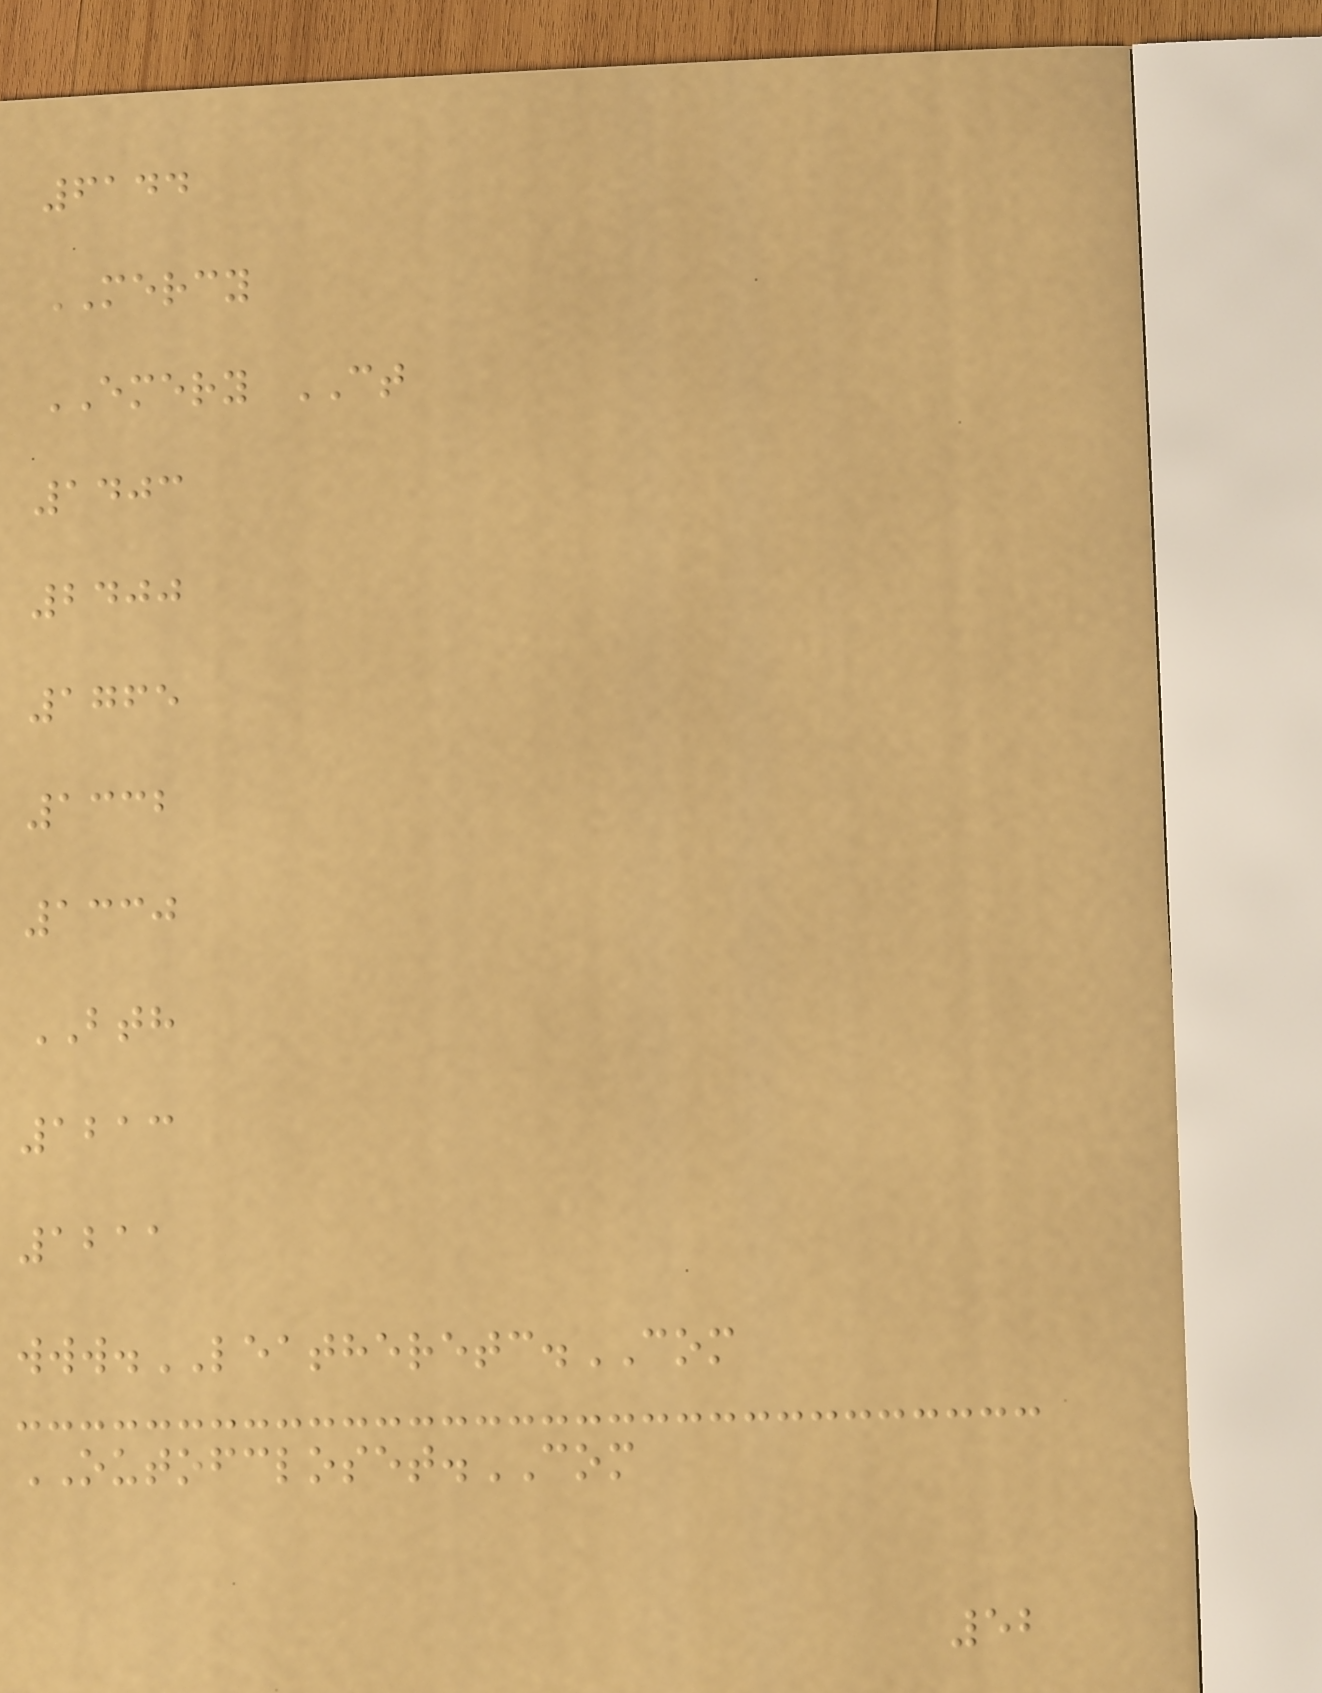6144
MERCY
EMERY CT
1403
2400
1765
1332
1330
BTH
1213
1211
www.LEATHERETC.COM
OUTOFCLOSET.COM
52
